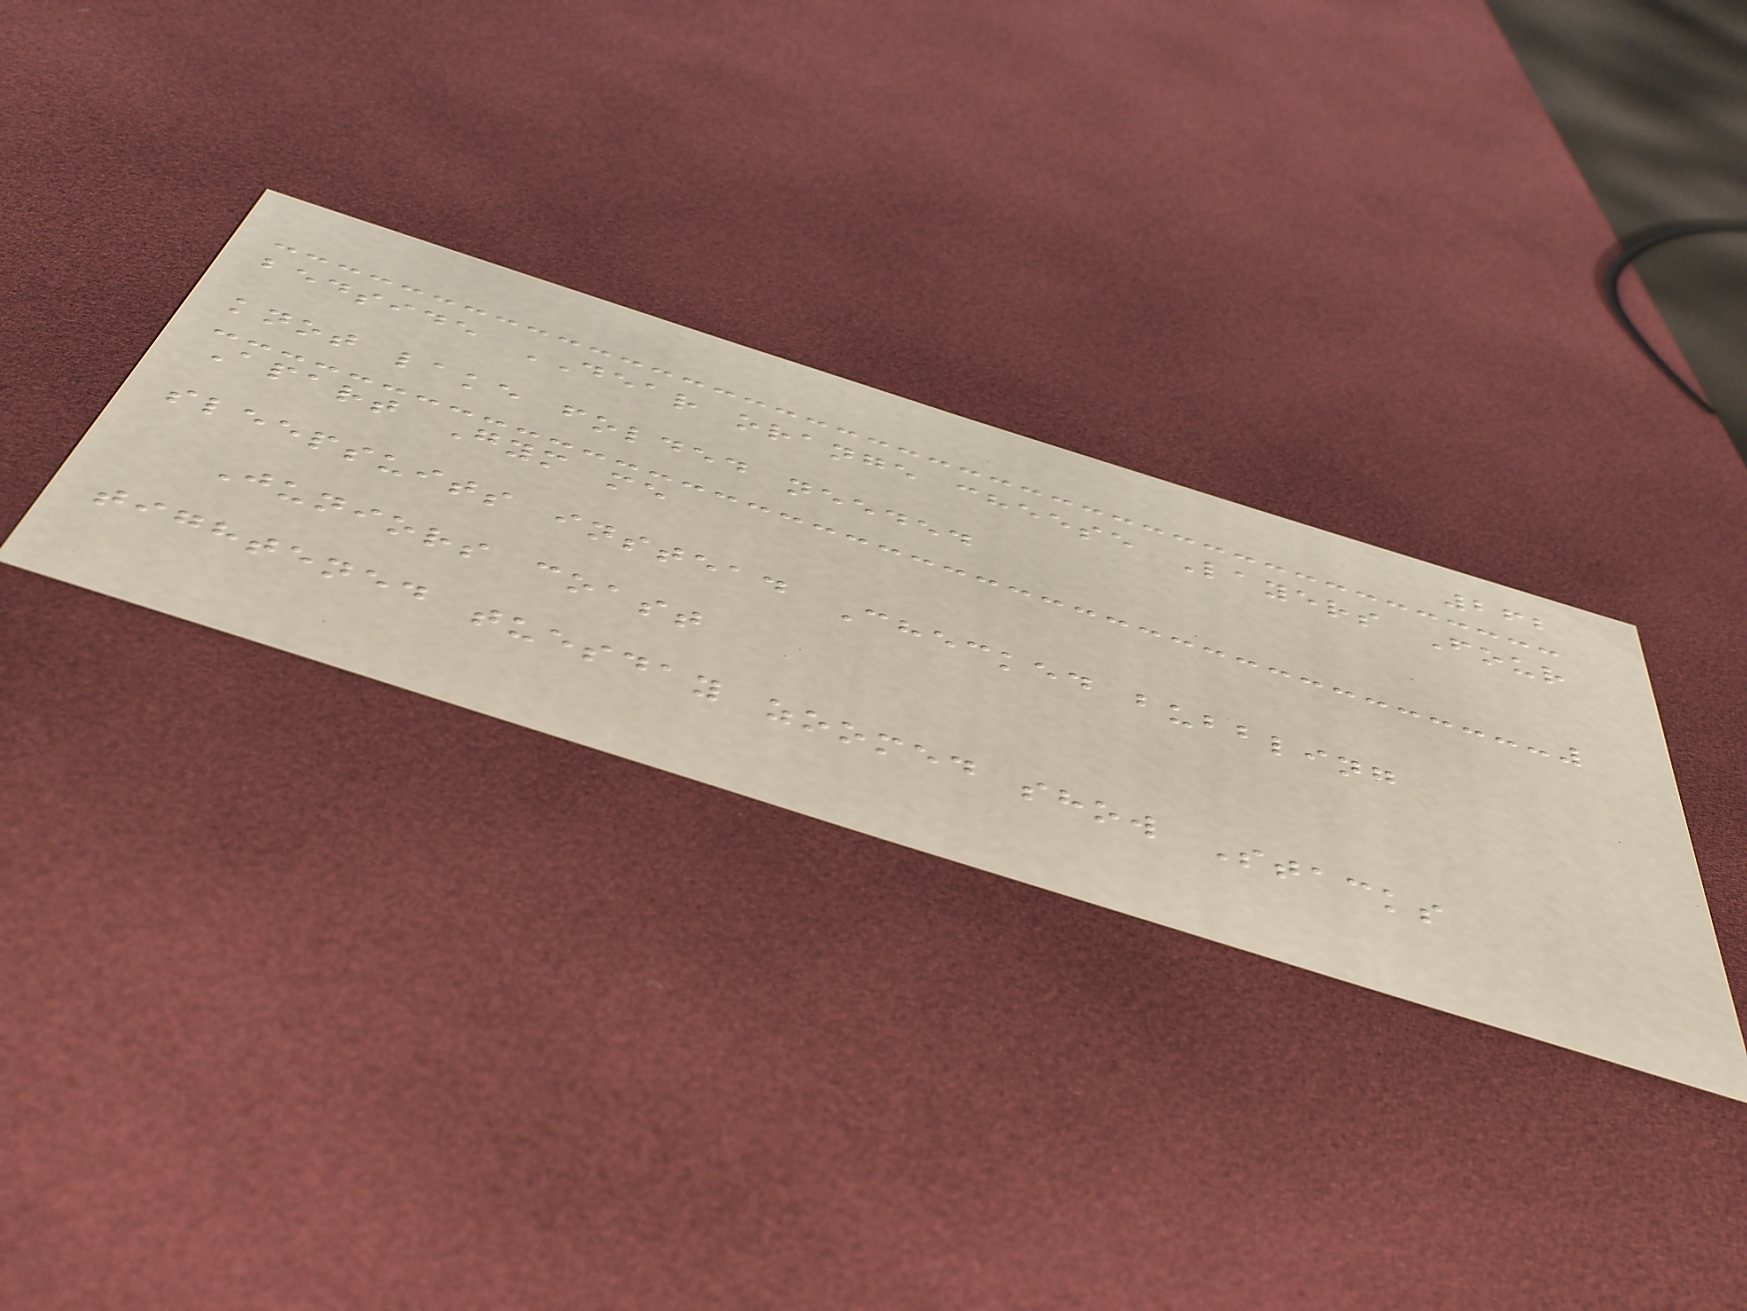262
bedside DEAR orange cheese Layers Four
knot lake folded needed
Apart Gym me
sleepsuits instead Checked bubbling
Juniors coast
tightened tuesday zoomed show Stacks
